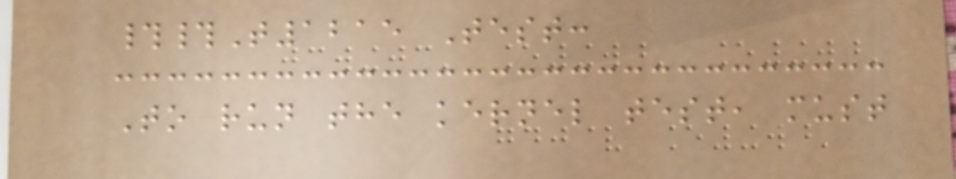##T1215 Test:
To run the kernel test, must
